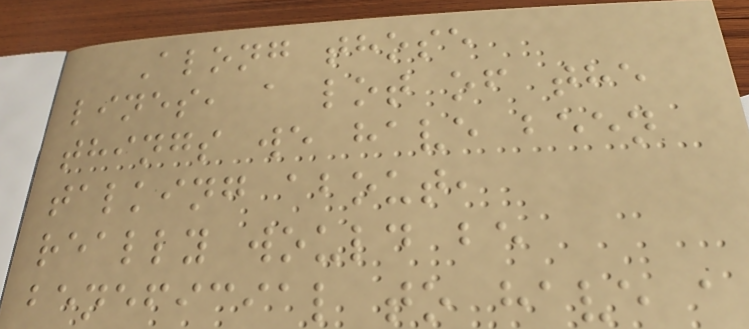Along those
lines, a lot of the
things we have been
talking about,
really would be
beneficial to have a
